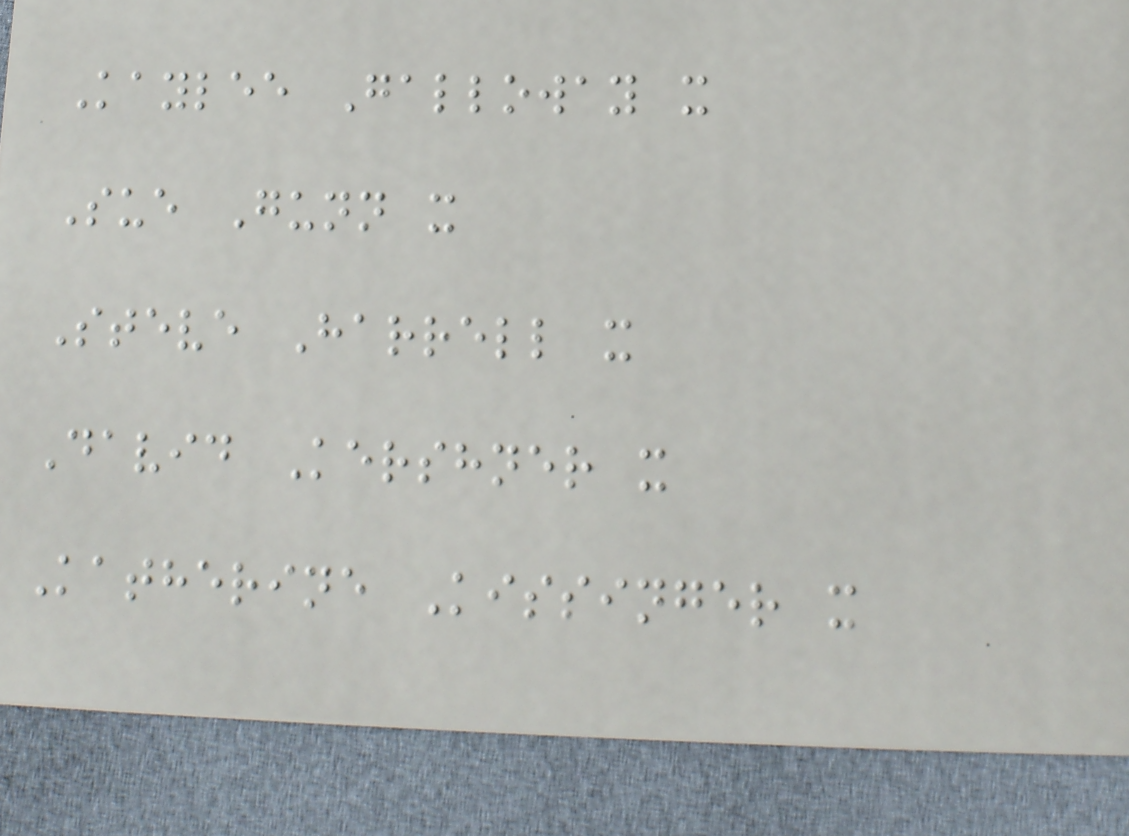Kaylee Galloway x
Sue Gunn x
Steve Harrell x
David Kershner x
Katherine Kissinger x
